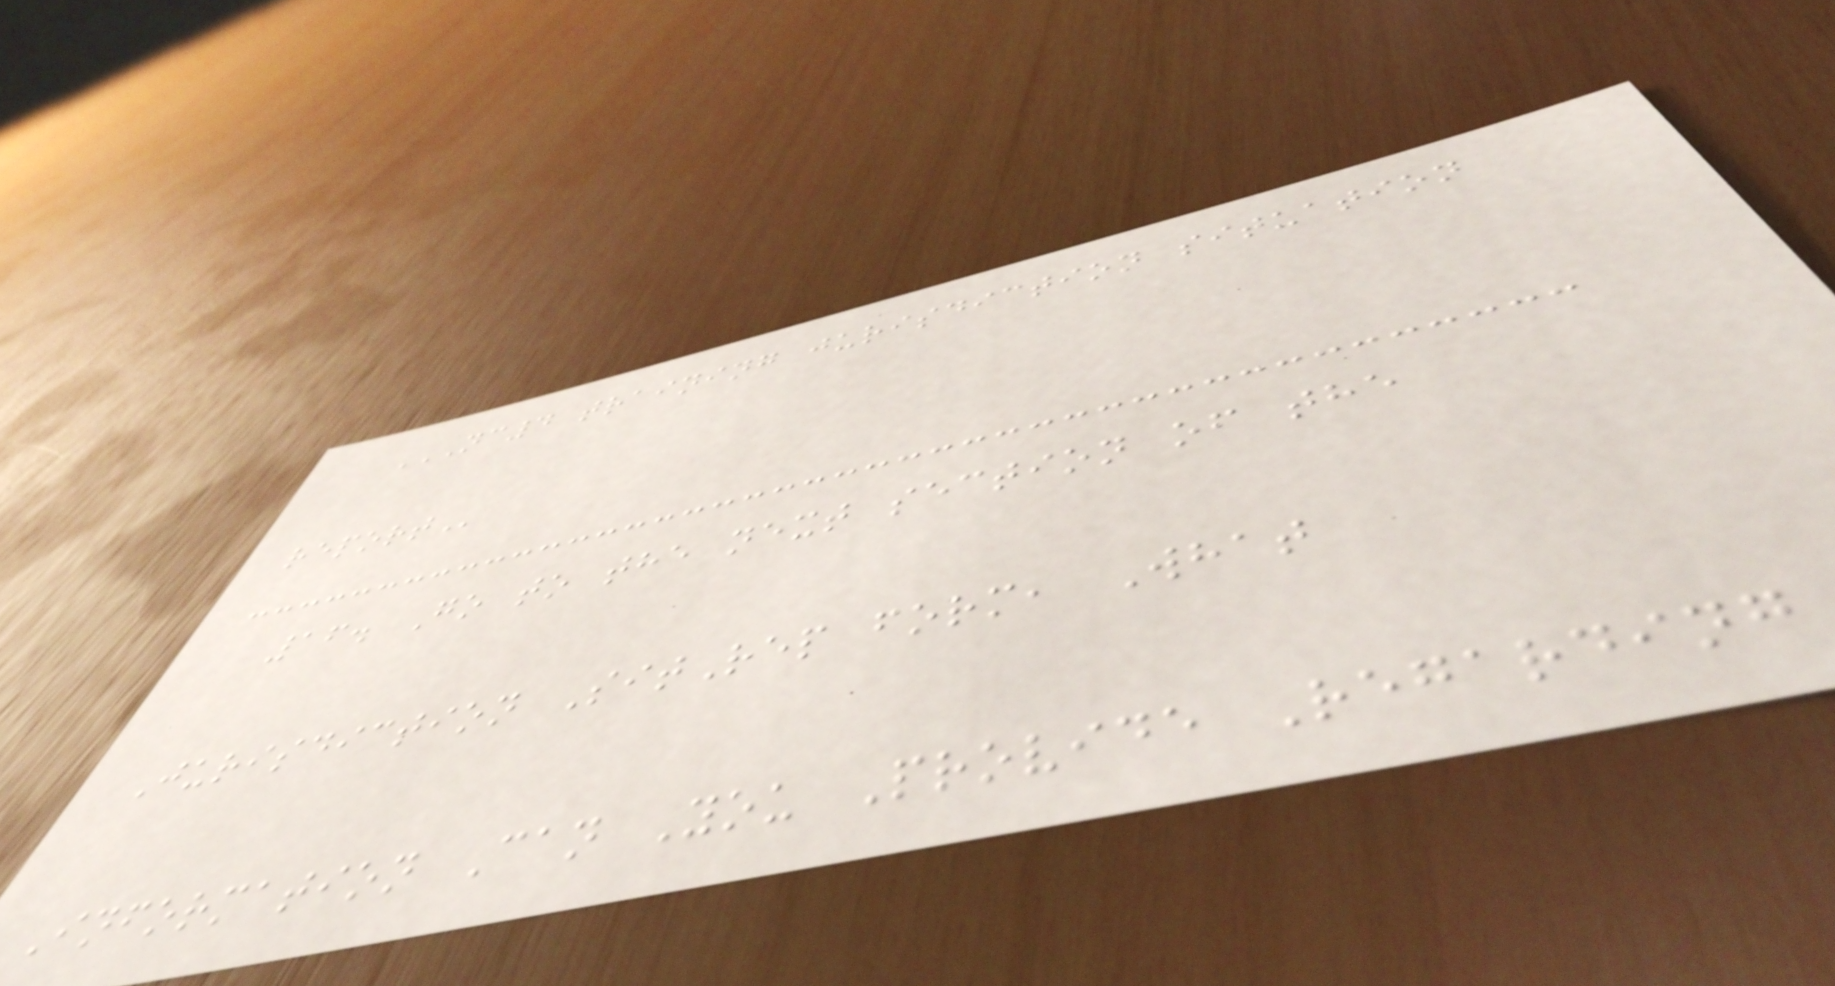NC4 TRAINING JURISDICTION SITUATION
REPORT
16. Go to the next section of the
Jurisdiction SitRep form, What
Information Can You Provide Regarding
